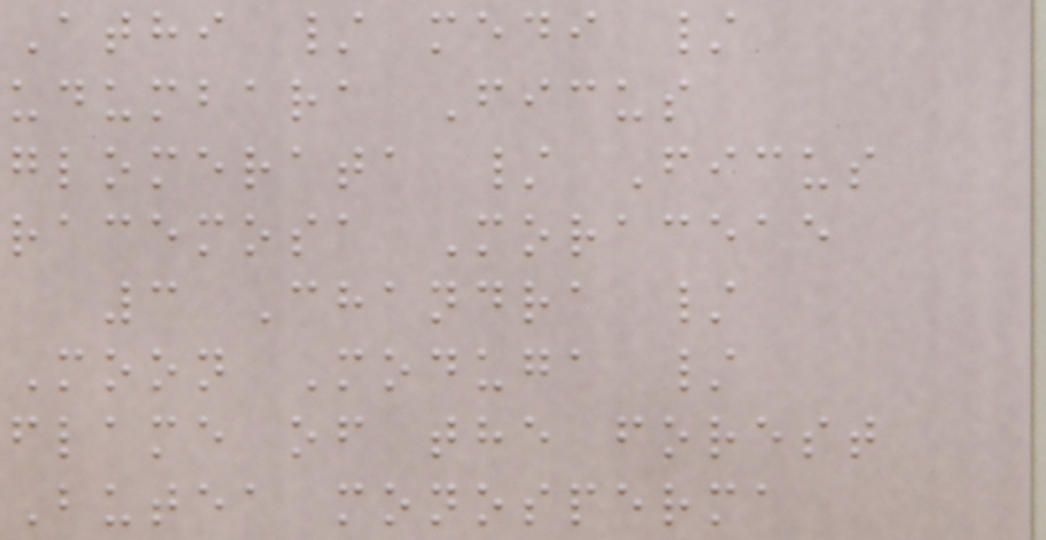Athi / medi /
udumbara Ficus
glomerata / Ficus
racemosa Moraceae
3 Chandra /
Moon Moduga /
flame of the forest
Butea monosperma
